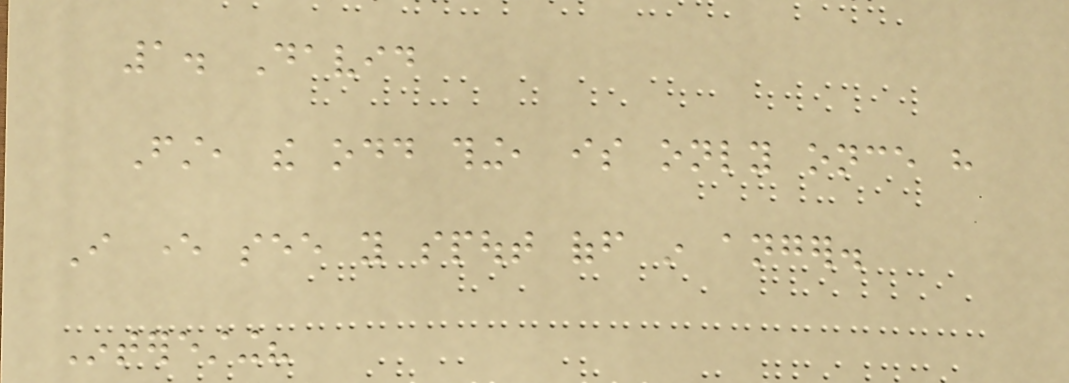1. David
First, the odd thing, is only once have
I ever see you spout off in anger.
Interesting?
